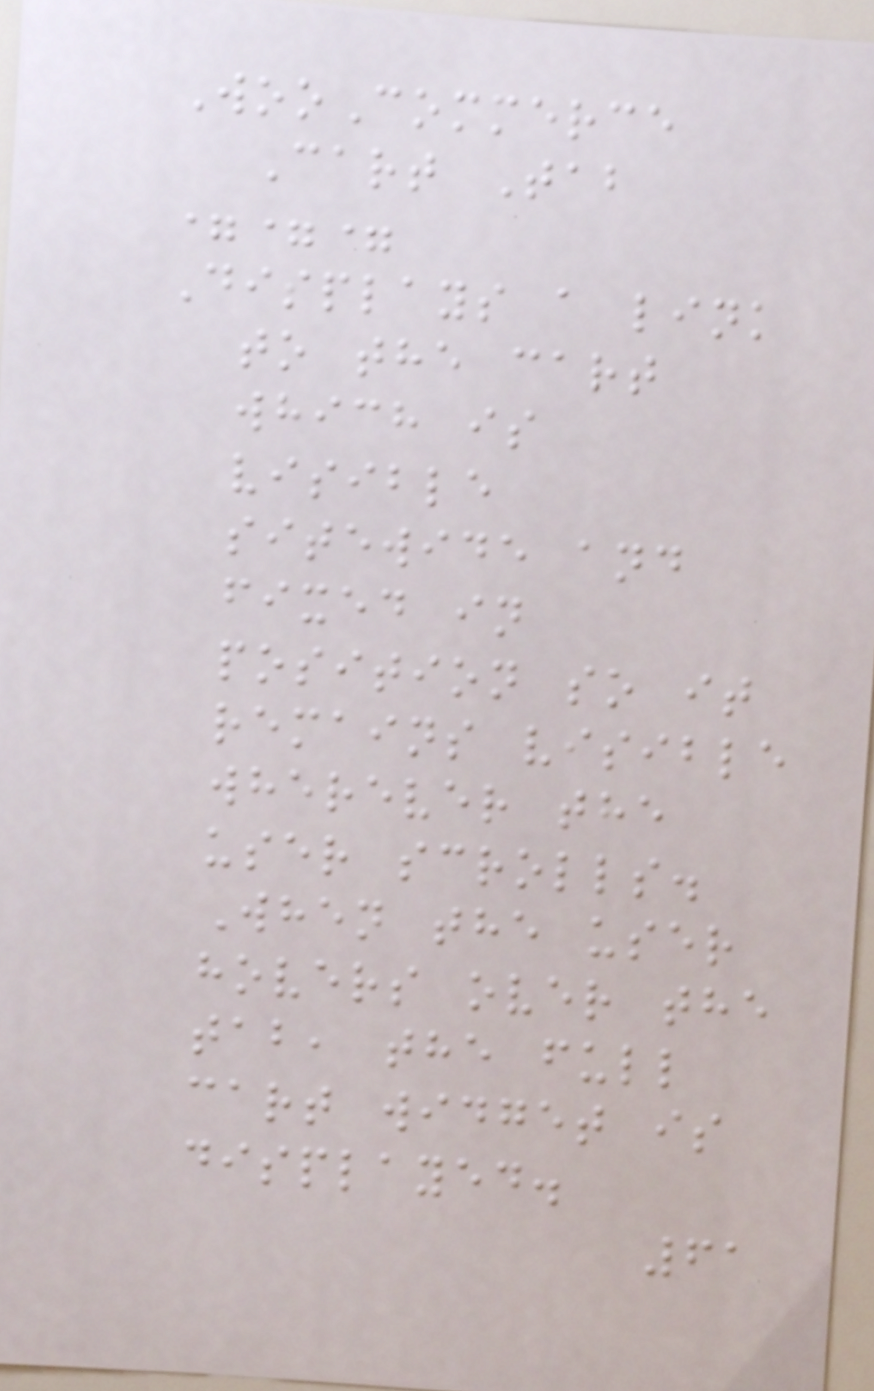WooCommerce
Cart Tab
===
Displays a link
to the cart
which is
visible
sitewide and
fixed in
position so it
remains visible
wherever the
user scrolls.
When the user
hovers over the
tab, the full
cart widget is
displayed.
61
